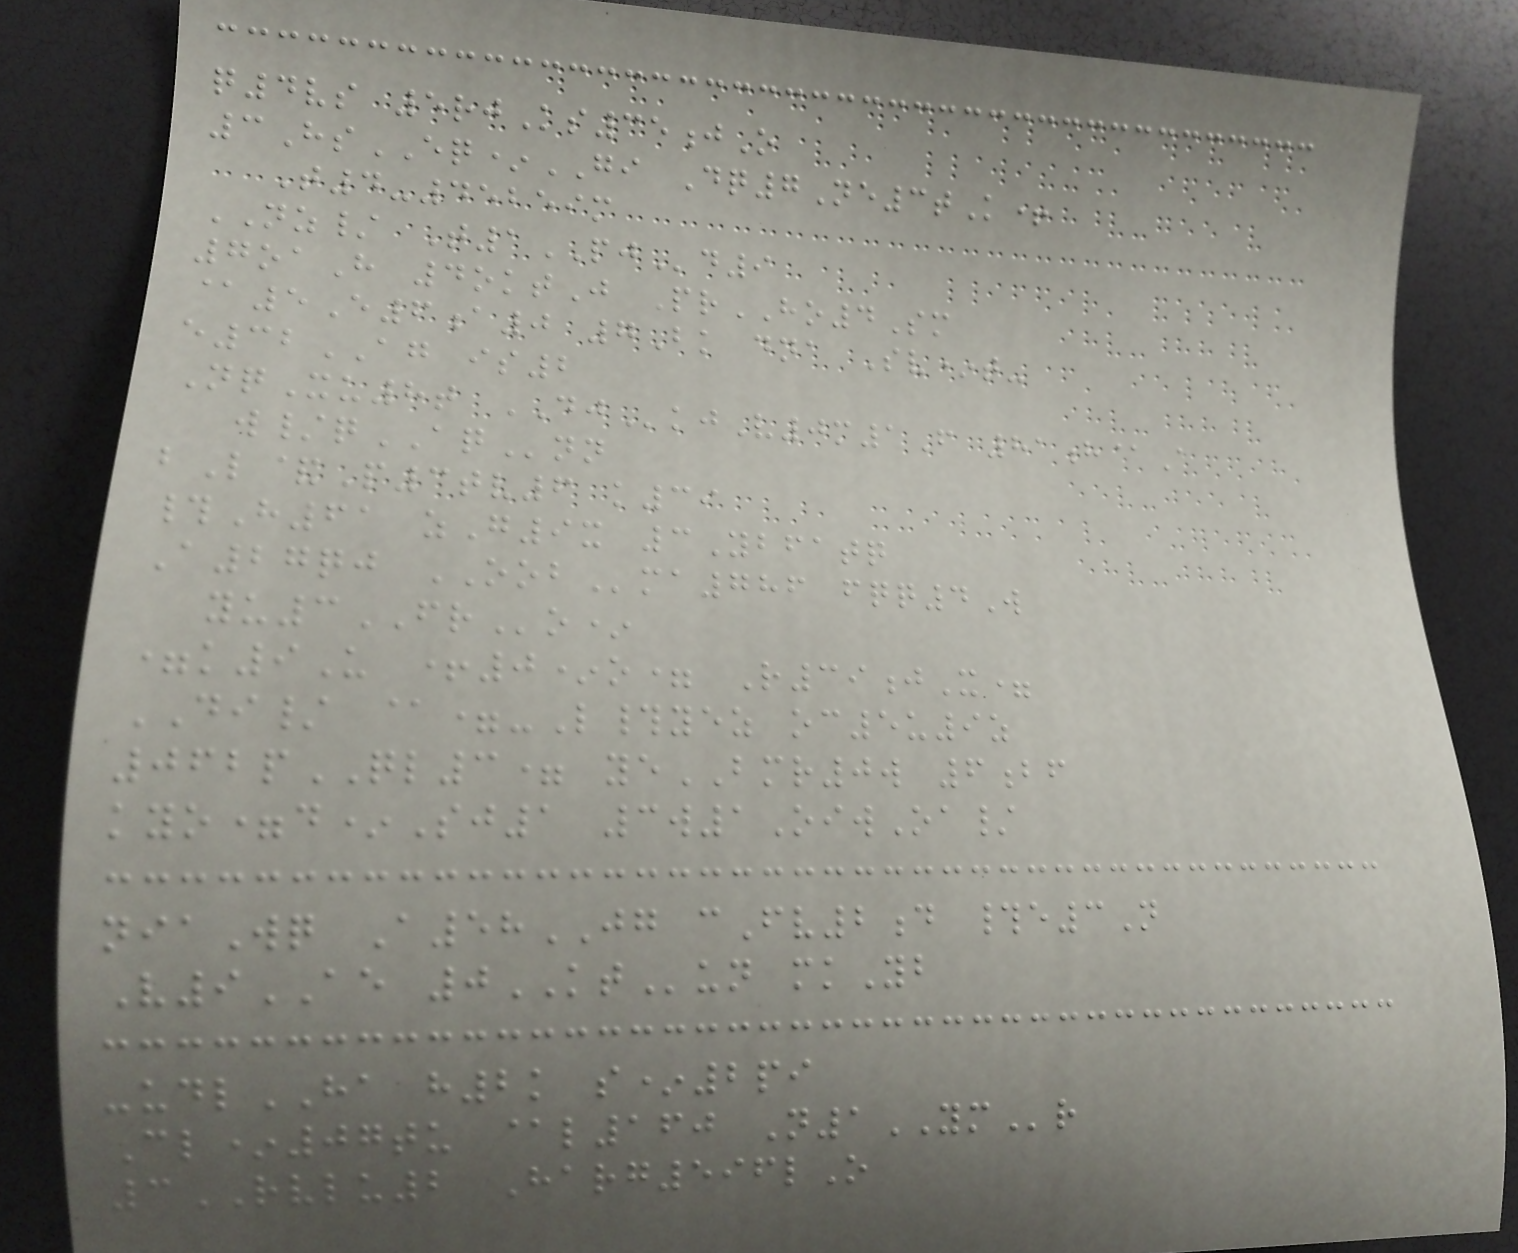q4vs 5rjKs35jO
3HsEQ*GI Dq7Ne3tK+
T4-45259m
NZ/ T1PJd9
7oaH 4oktJ PrHO4Sm
@5E6a0 7Bk dna Sv*t-
e32AG is2
NqXu8t DJkjV0m1F 81h@A
w/qAQnn
bL&P3tv6 k39
#H61 zG9x 3Ybfatq
A27qj OOBma786 fqq4W
yu3FRo*
=k9U +0*o= R39jX=
DI/ @=-L#yez oc5u9z
062pQL3= yeBMR0w 6bf
kyo=d*Sj1 3w1OiwOa/
niaWq A58JG cFv2d #e3N
V9AE 0KTun mkYb
-udlHA h2k s*2pi
Cl*07tu @l160 N1YMr
3RVLU2 Harg596lO
